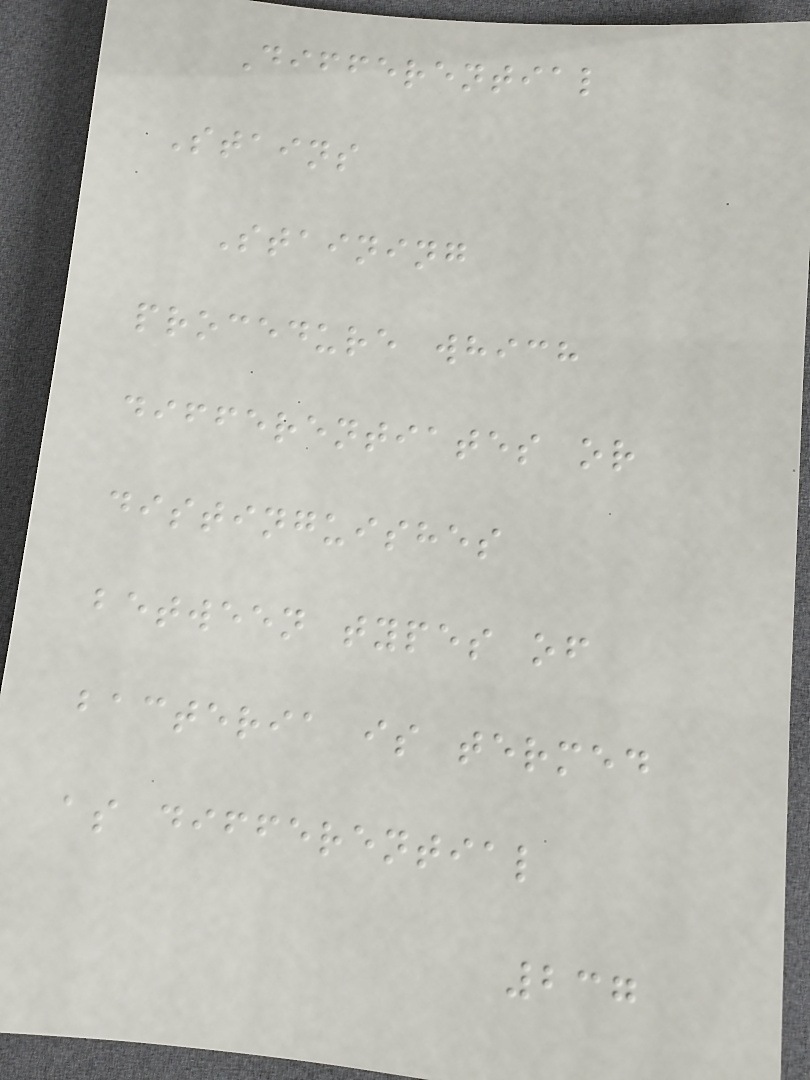Differential
Stains
Staining
procedure which
differentiates or
distinguishes
between types of
bacteria is termed
as differential
237
